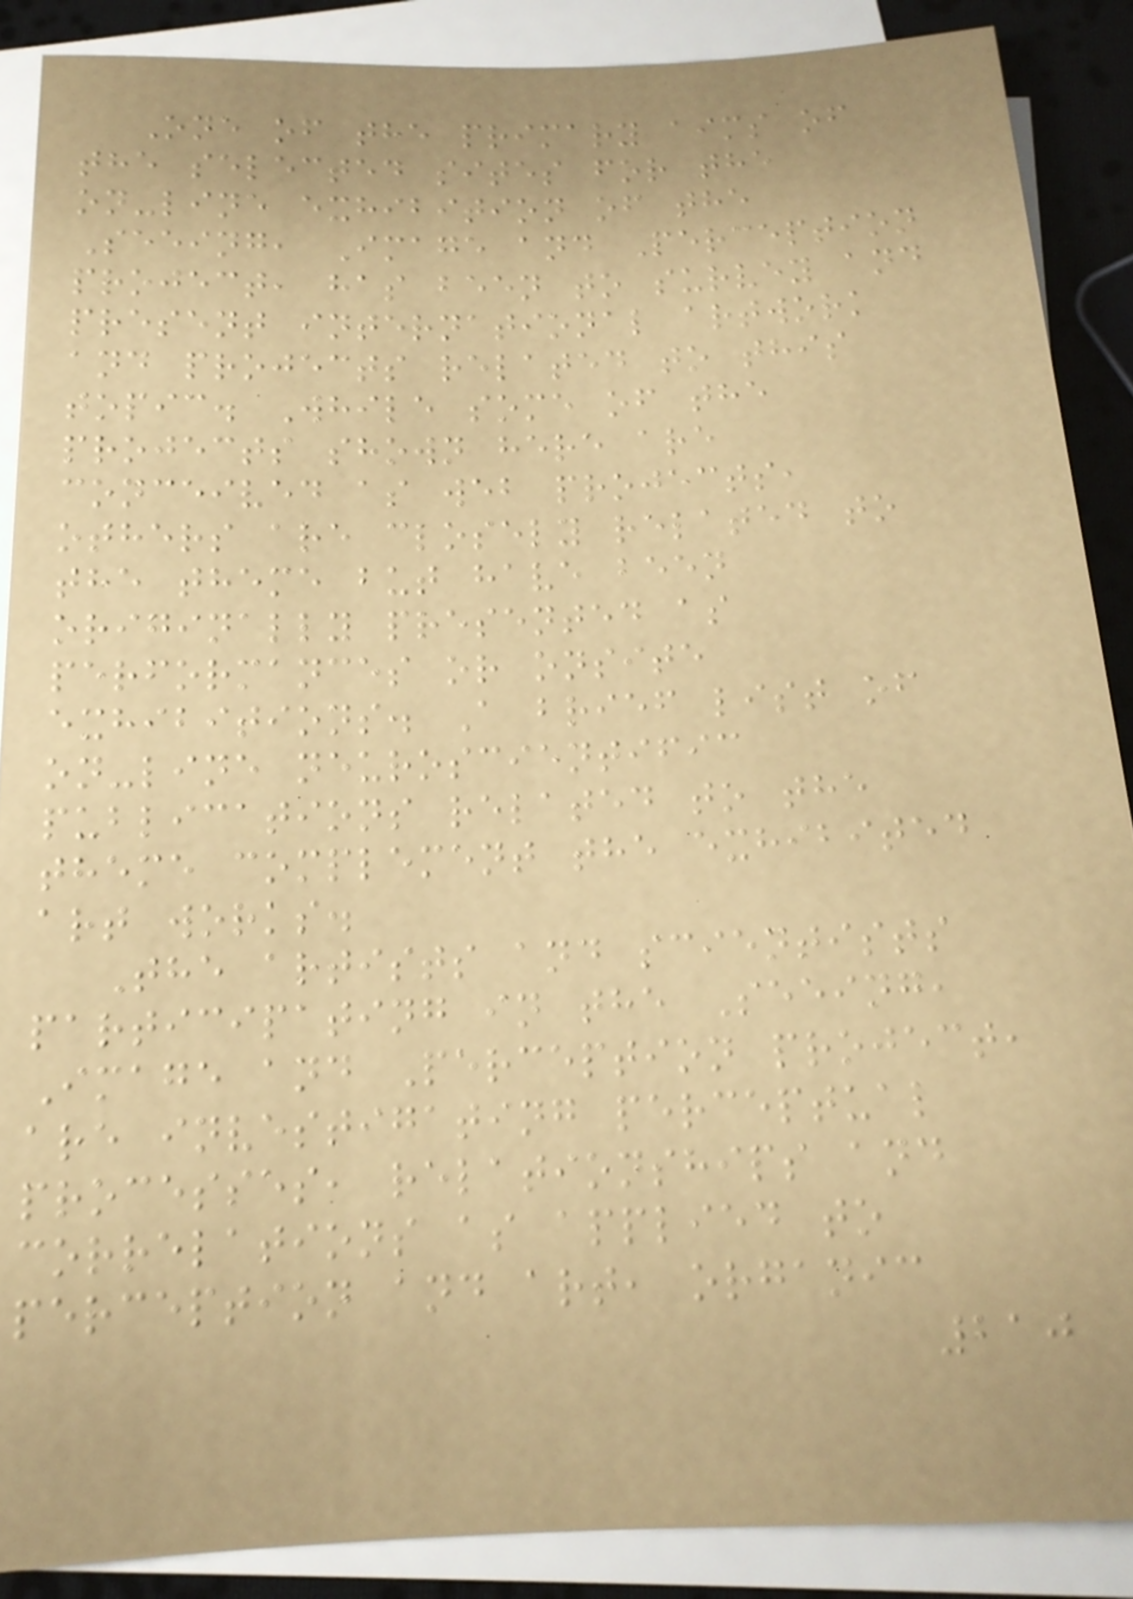One of the primary aims of
the selected sites for the
on-line exhibition of the
Seeing, Image and Perception
project, has been to survey and
present international artwork
and projects related to this
topic. While some of the
projects shown here are
conceived as web projects,
others are closely related to
the theme but have been
originally presented as
performances or onsite
exhibitions. A brief list of
on-line neuroscientific
publications related to the
theme complement the exhibited
art works.
The artists and scientists
participating in the Seeing,
Image and Perception project,
are investigating perceptual
processes, relationships and
correlations as applied to
perception and art, organic
210
